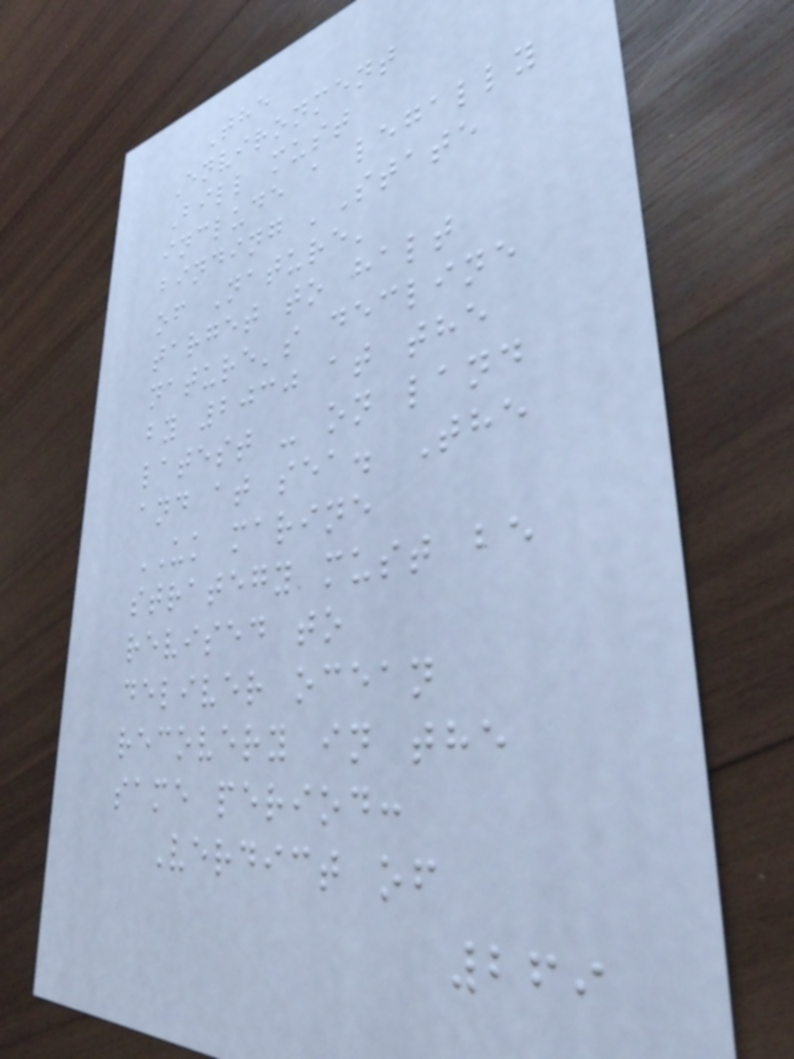The
Environment
Bill must
include a legally
binding 'State
of Nature'
target to halt
nature's decline
by 2030 at the
latest - on land
and at sea. The
UK marine
strategy must be
revised to
deliver ocean
recovery in the
same period:
Verdict of
269
